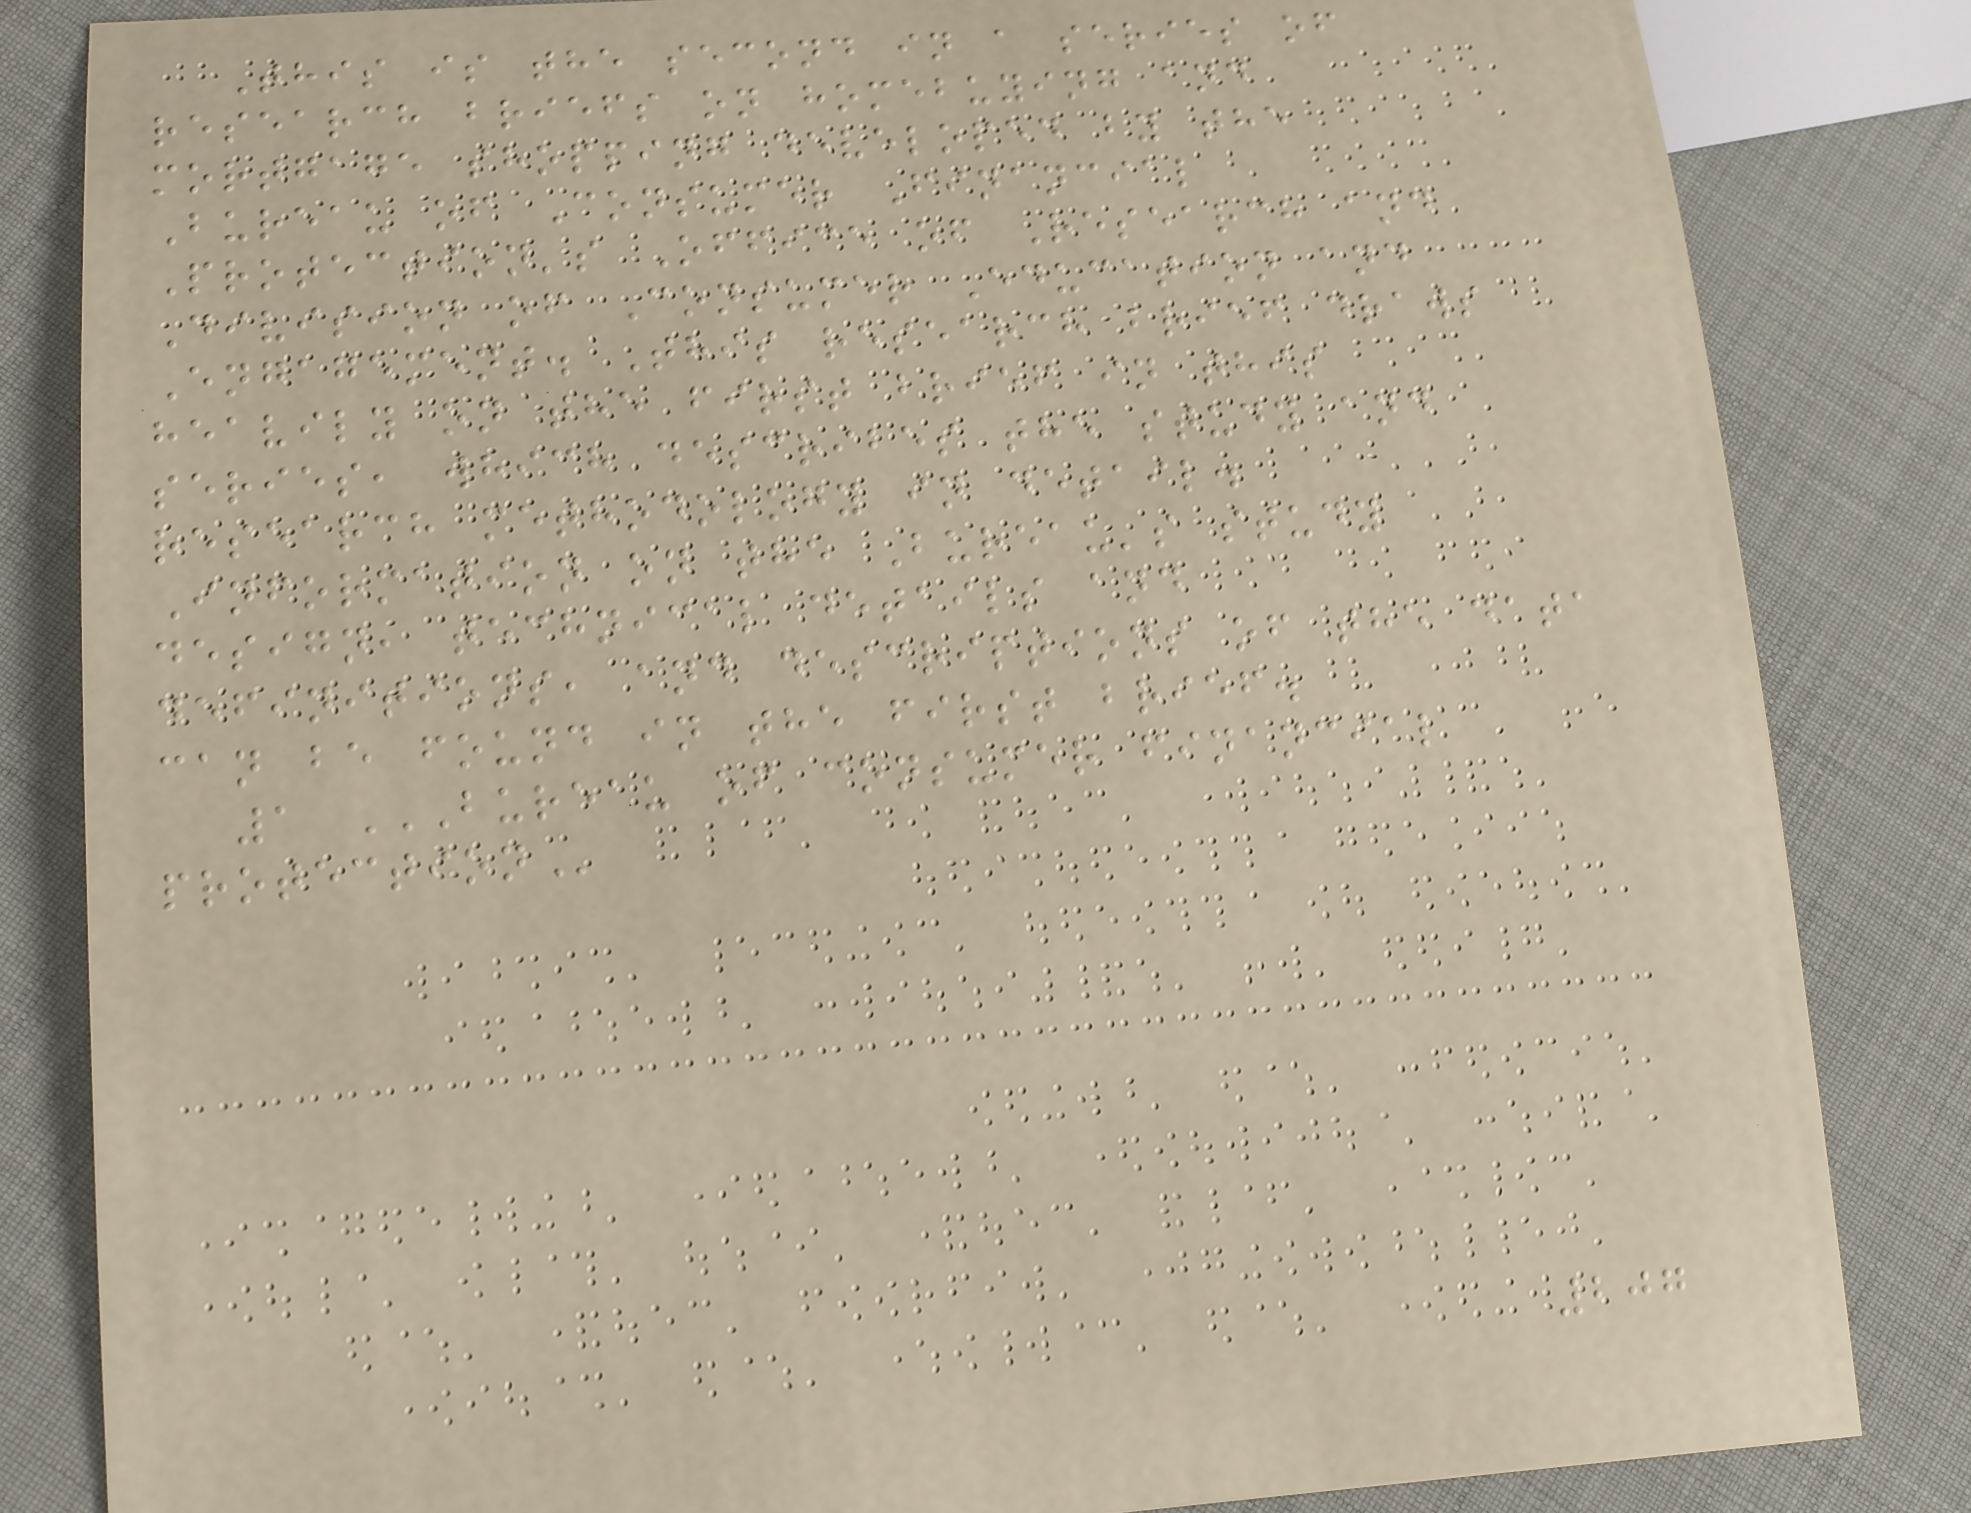This is the second in a series of
research briefs on homebuying and
mortgage shopping developed by the
Bureau of Consumer Financial
Protection's Office of Research and
Division of Consumer Education and
Engagement. This research brief draws
heavily on the first brief in this
series, which describes the study and
research methodology in detail.
Information on the Bureau's study
design, technical details and
definitions, and descriptions of the data
can be found in the first brief.
1 BUREAU OF CONSUMER FINANCIAL
PROTECTION
207
